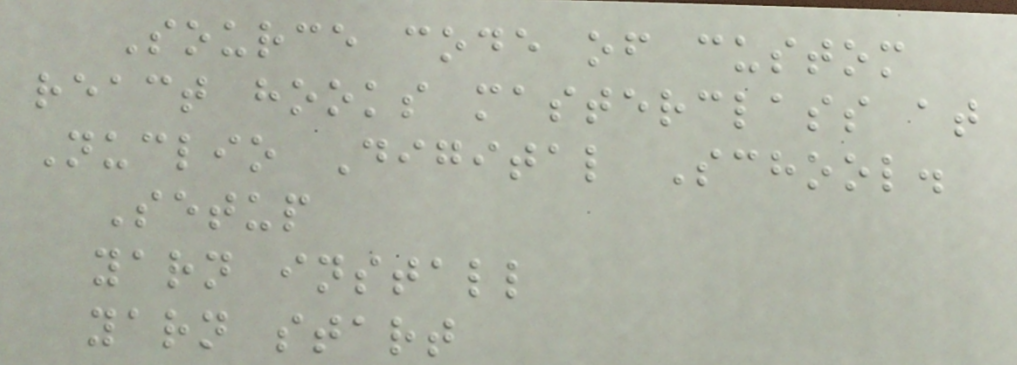Source code of custom
react hooks masterclass at
Nuclio Digital School.
Setup
yarn install
yarn start
